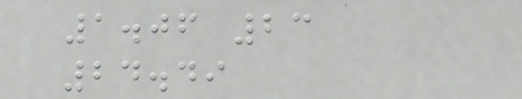1.06 23
24.49
